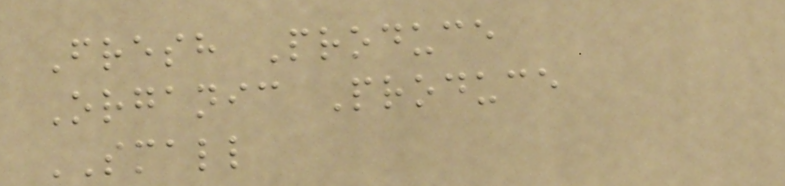Fresh Produce
Organic Produce
SMALL
